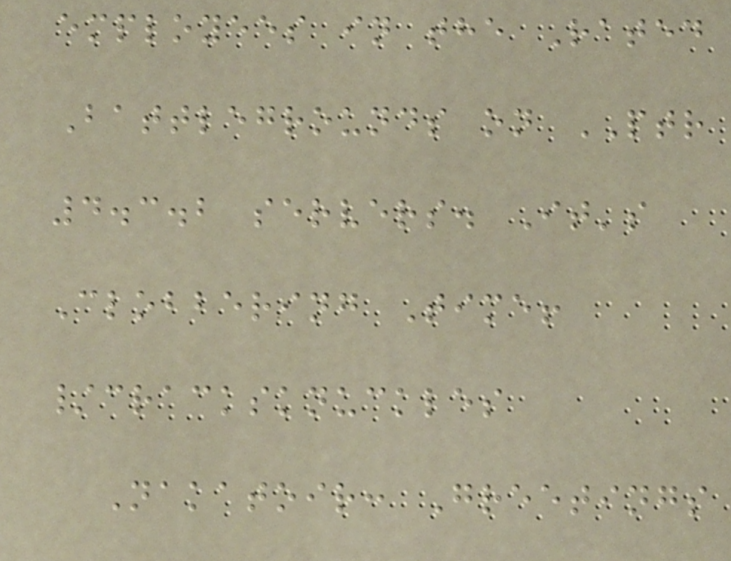employees in the Rated
Battlegrounds on PTR
4.3.2 servers. It's
Clobbering Time!
/cracksknuckles
Nakatoir: Greetings
